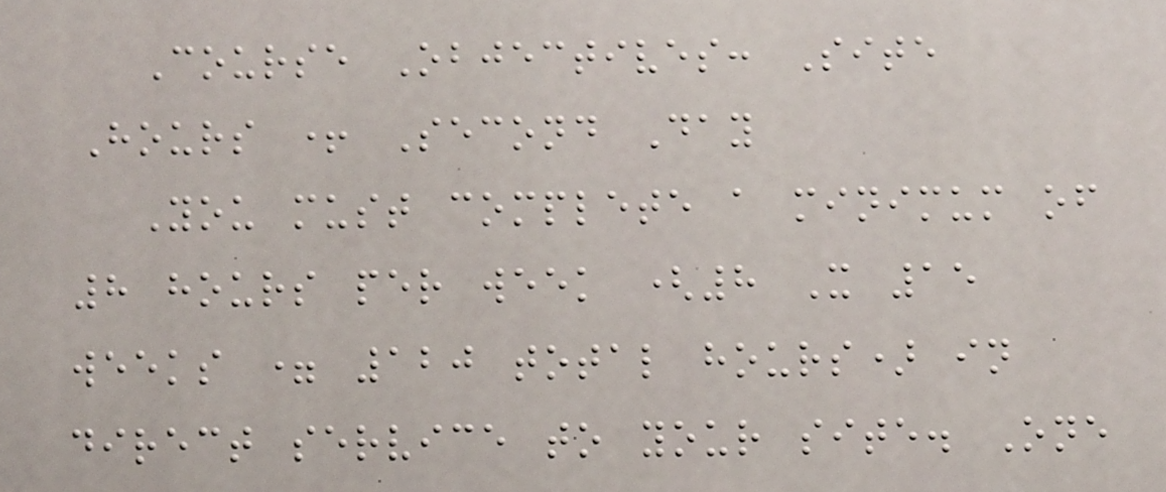Course Objectives: Site
Hours + Second Day
You must complete a minimum of
8 hours per week (8 X 15
weeks = 120 total hours) in
direct service to your site. One
